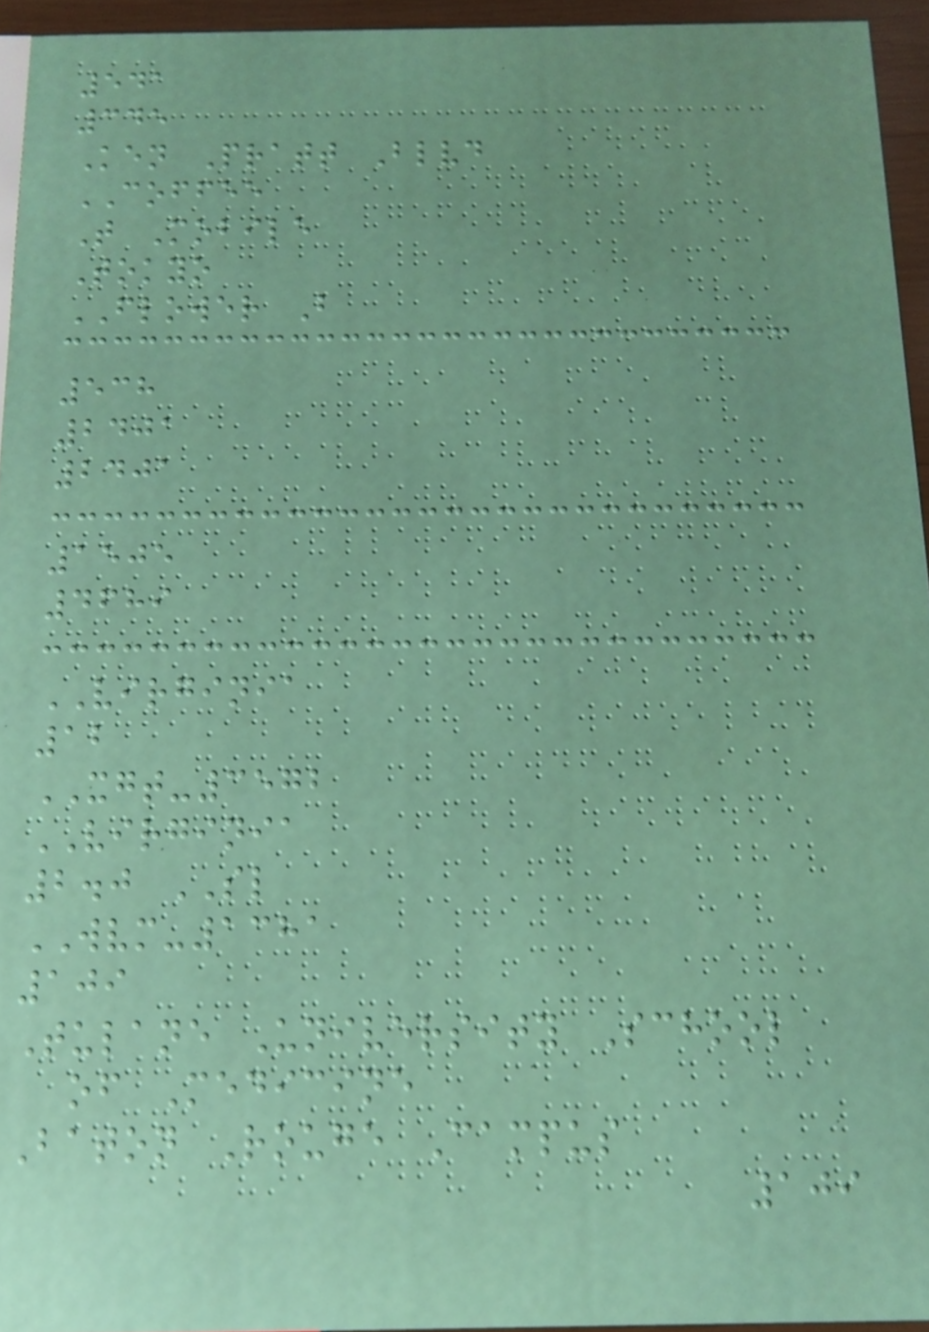541
345
Ken Pratt Blvd
COFFEE
T Mobile
Tokyo
FLOWER B
538
2401
2401
1505
4689
VIRGINIA
12
XGT-3572
VIRGINIA
2.0 SL
WVM-1381
109
Tulane University School
of Medicine
Baton Rouge Campus
109
